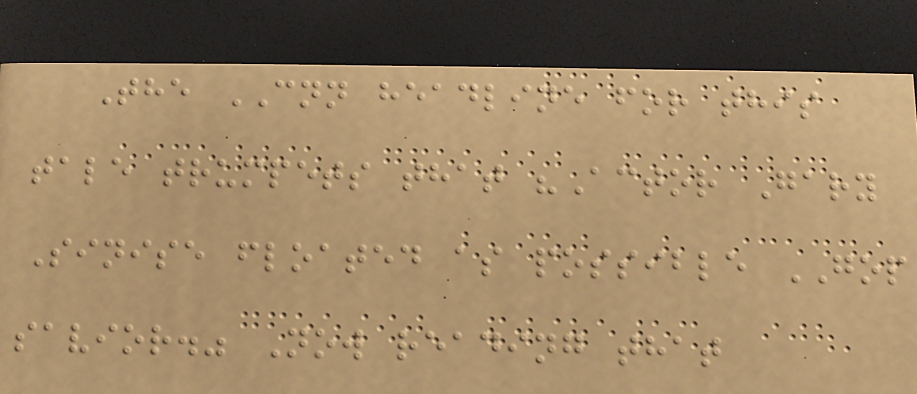The CNN headline for this
tale trumpets that "Actor Gary
Sinise floated as possible GOP
savior." Now reading that
